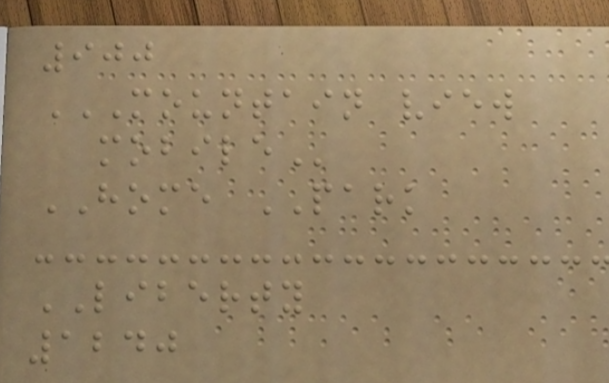900
MOUNTAIN VIEW
MOBILE
HOME PARK
LIBERTY
1240
